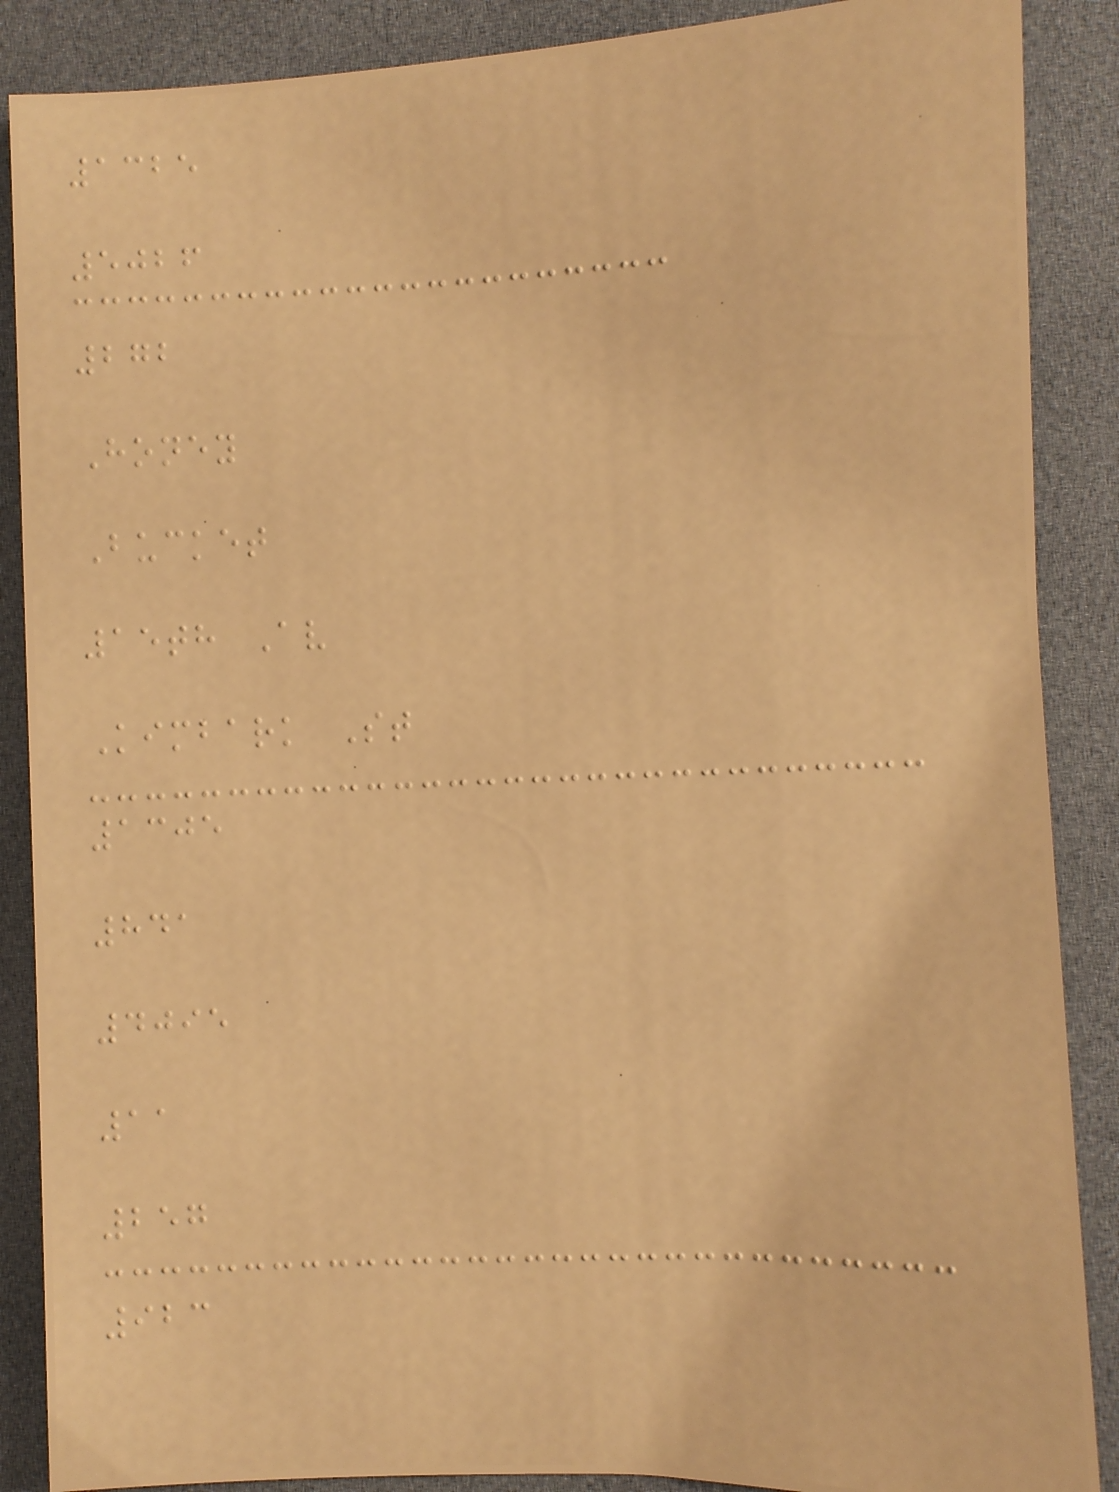1325
5026
272
Honey
Bucket
15th Av
Kimbark St
1305
841
4095
11
257
923
